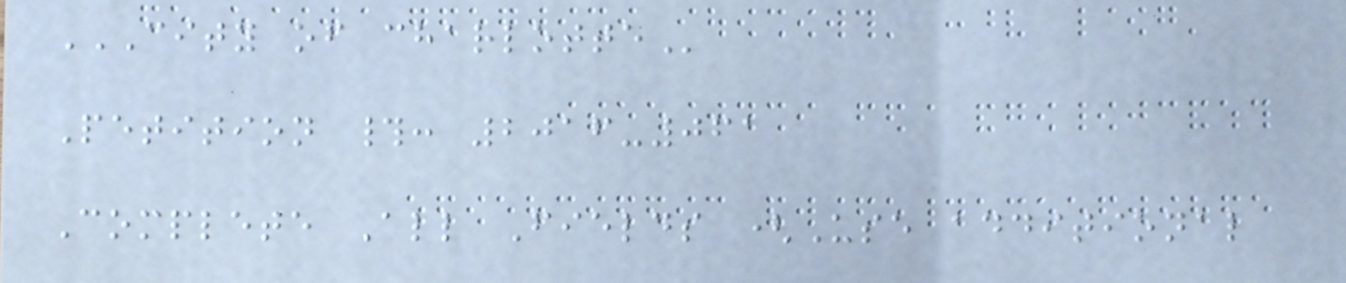CITY OF CHARLOTTE
Petition #: 2016-061
Complete All Fields (Use additional
